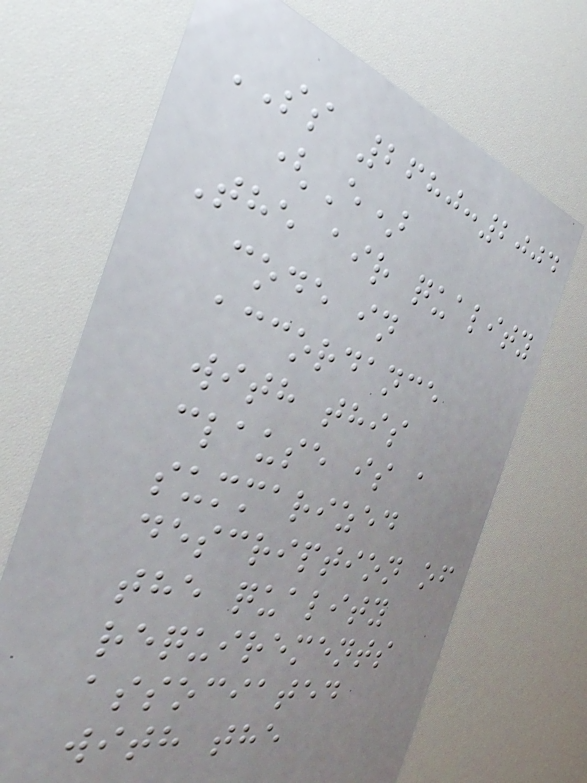SS 2680:2004
(E)
The air quality
code in
accordance
with this
clause is a
summarized
description of
the quality
requirements
associated
with the
